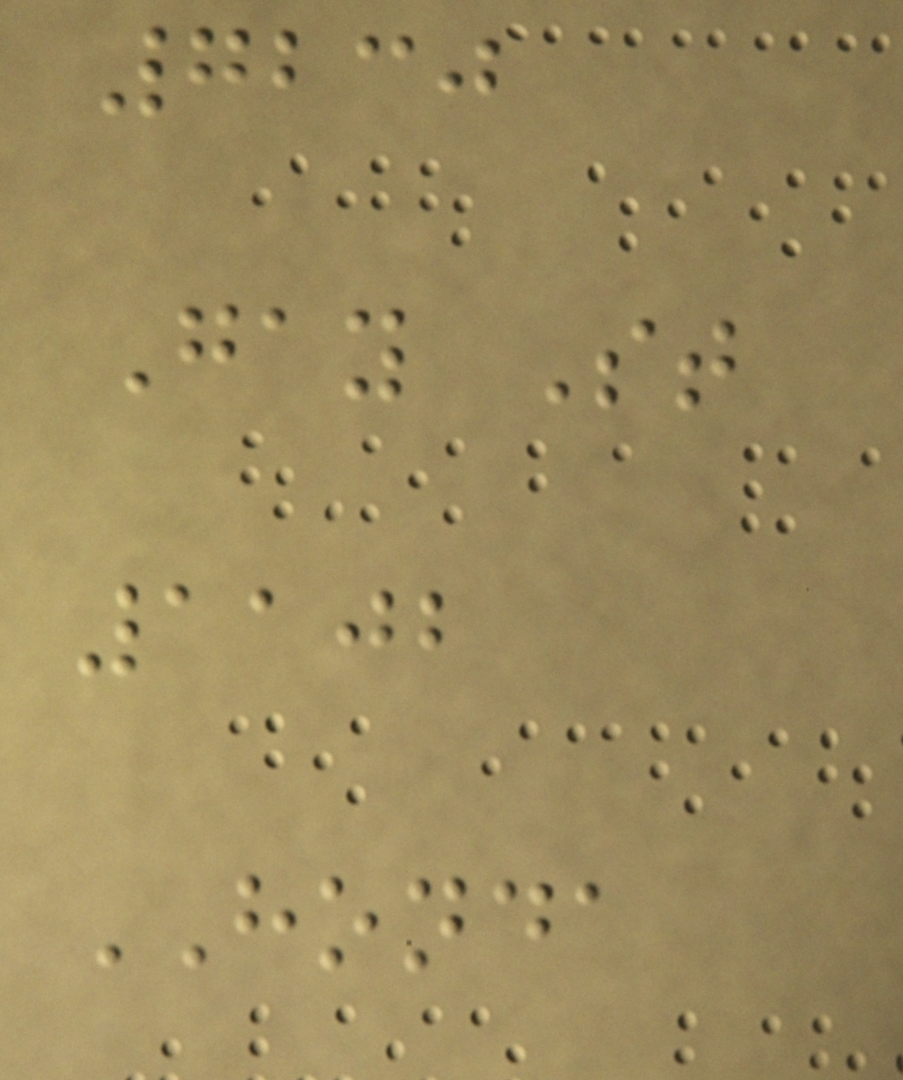7230
Gay St
1102
HONDA
